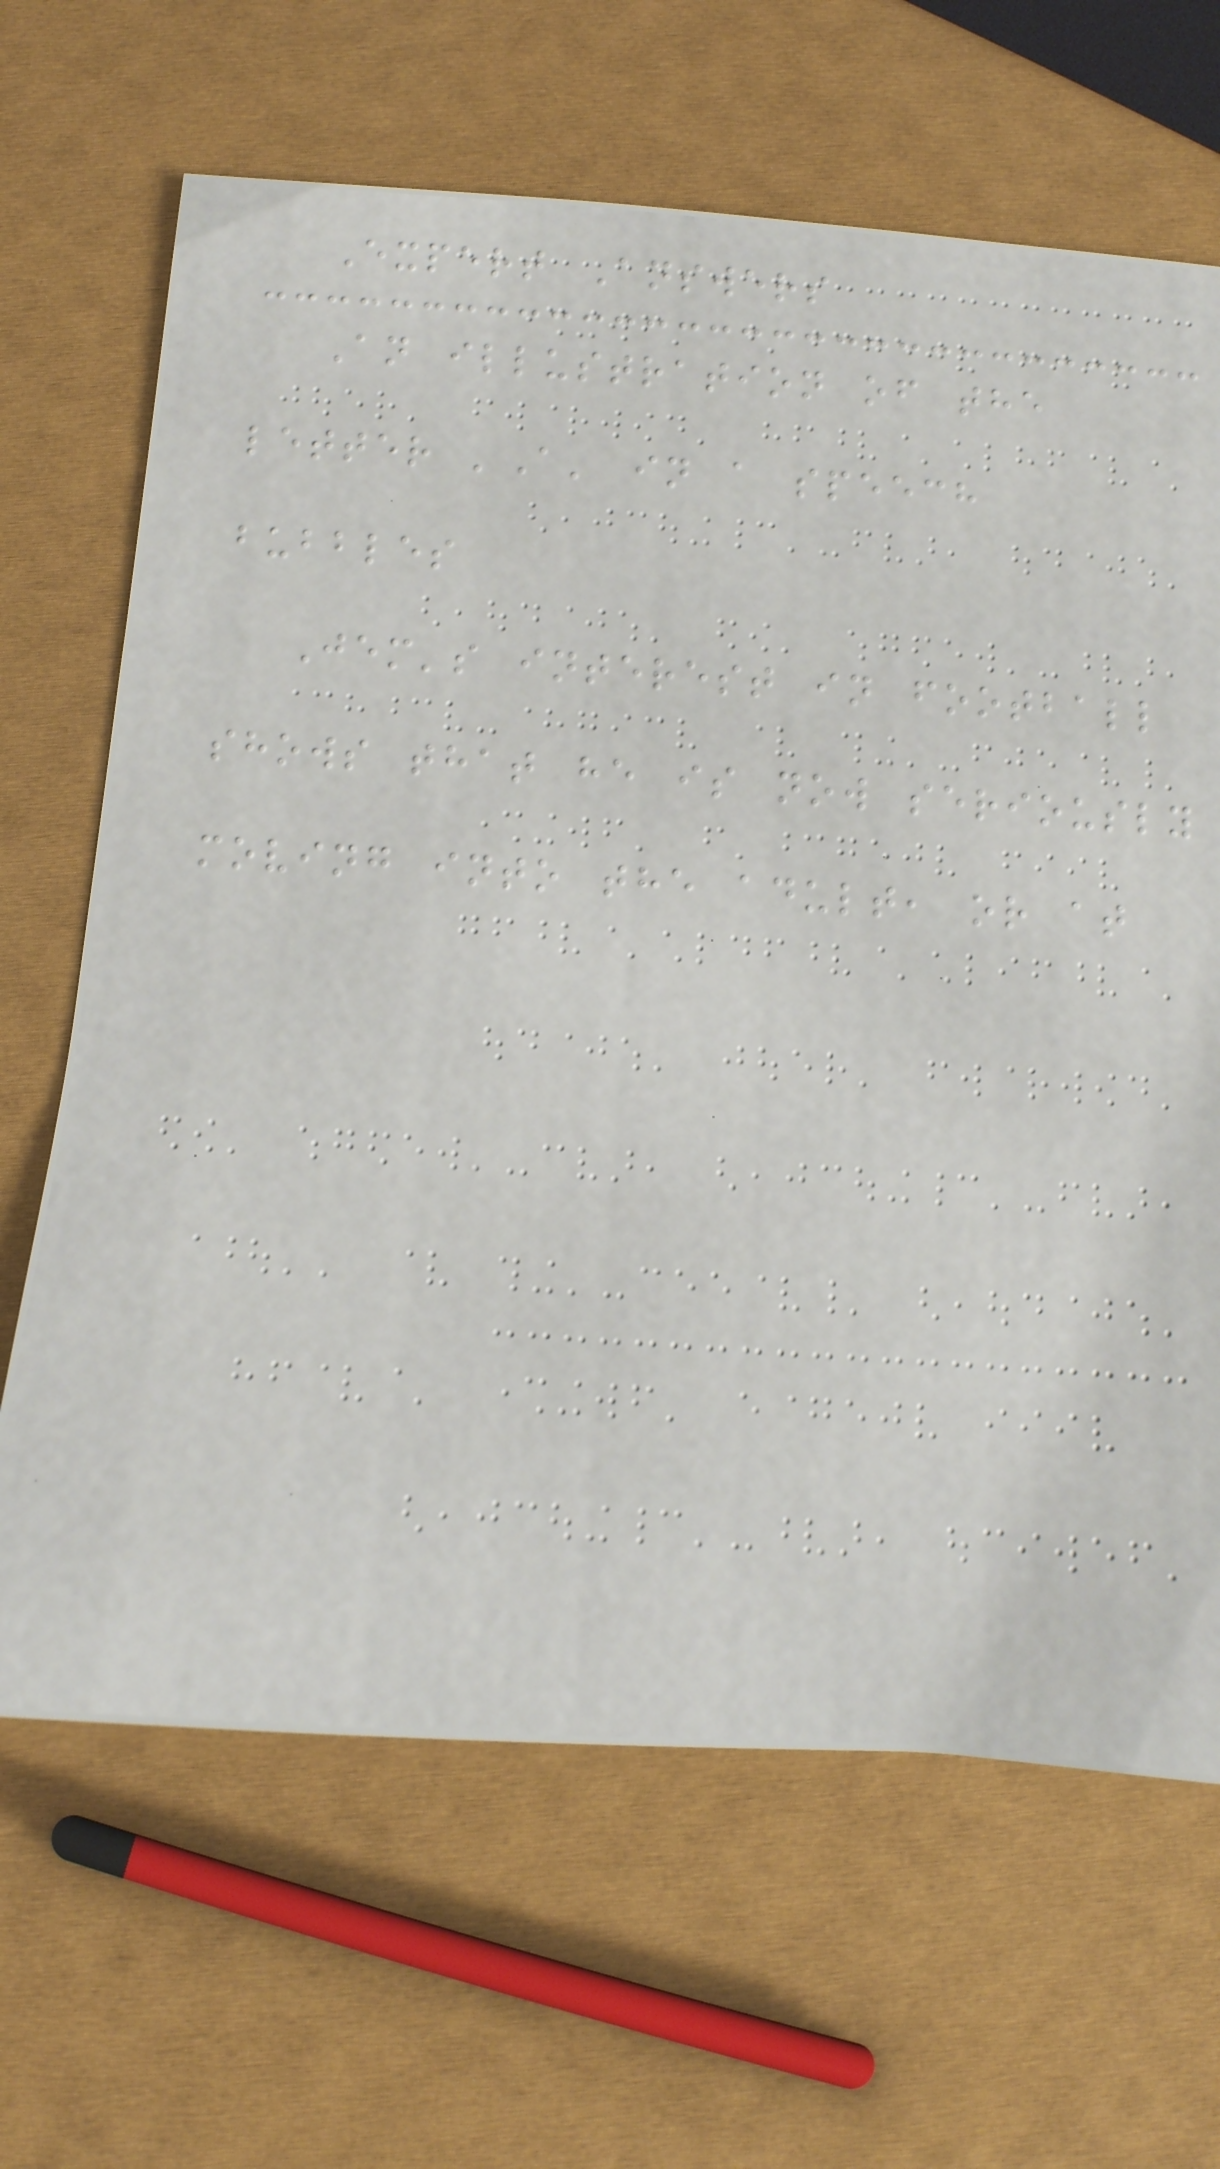Expert Answers
An illustration of the
letter 'A' in a speech
bubbles
Jem's interest in football
shows that he is now seriously
moving into the adult, or at
